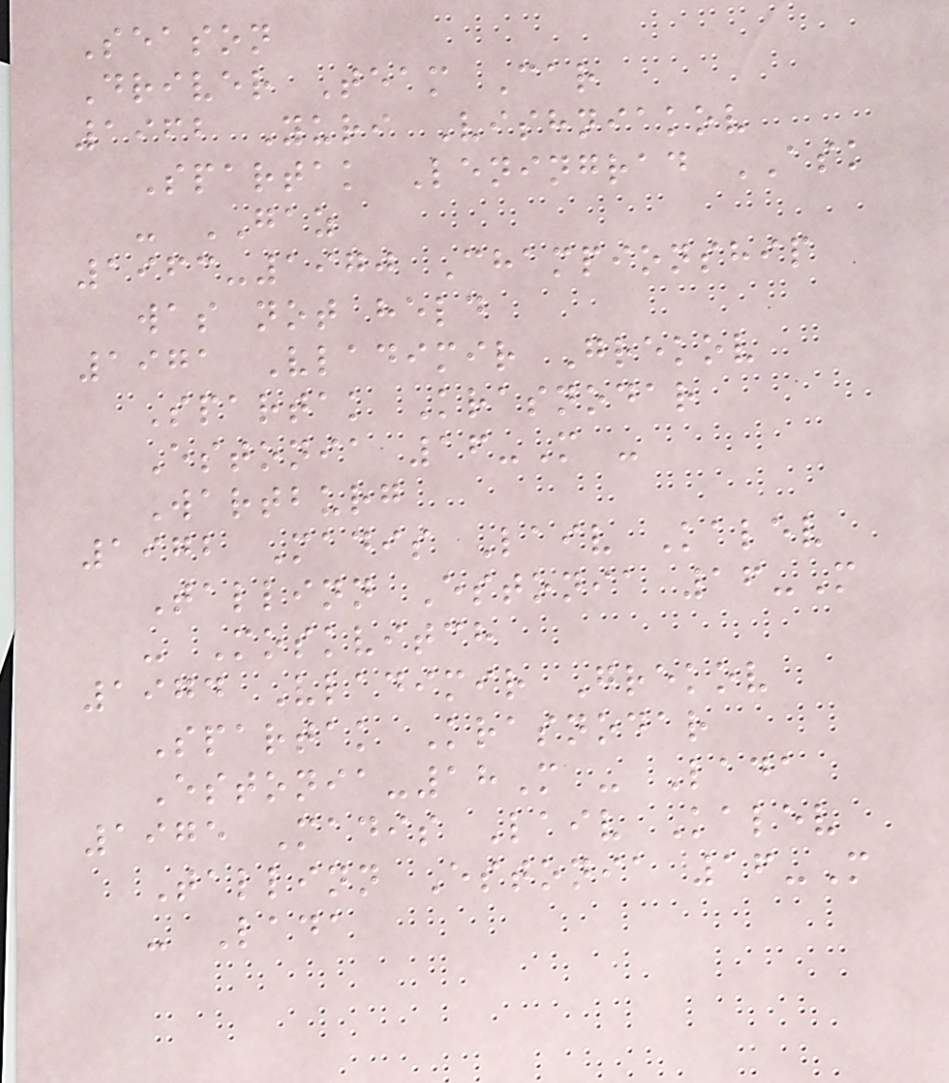Season
Driver Team Car
1962 Yuri Vishniakov
Spartak Leningrad ASK
- GAZ
1963-1970 Championship
was not held
1971 Vladimir Grekov
Spartak Krasnodar
Estonia 16-M -
Wartburg
1972 Madis Laiv Kalev
Tallinn Estonia 16-M
- Moskvitch
1974 Vladimir Grekov
Spartak Krasnodar
Estonia-18M - Lada
1975 Madis Laiv Kalev
Tallinn Estonia 16-M
- Lada
